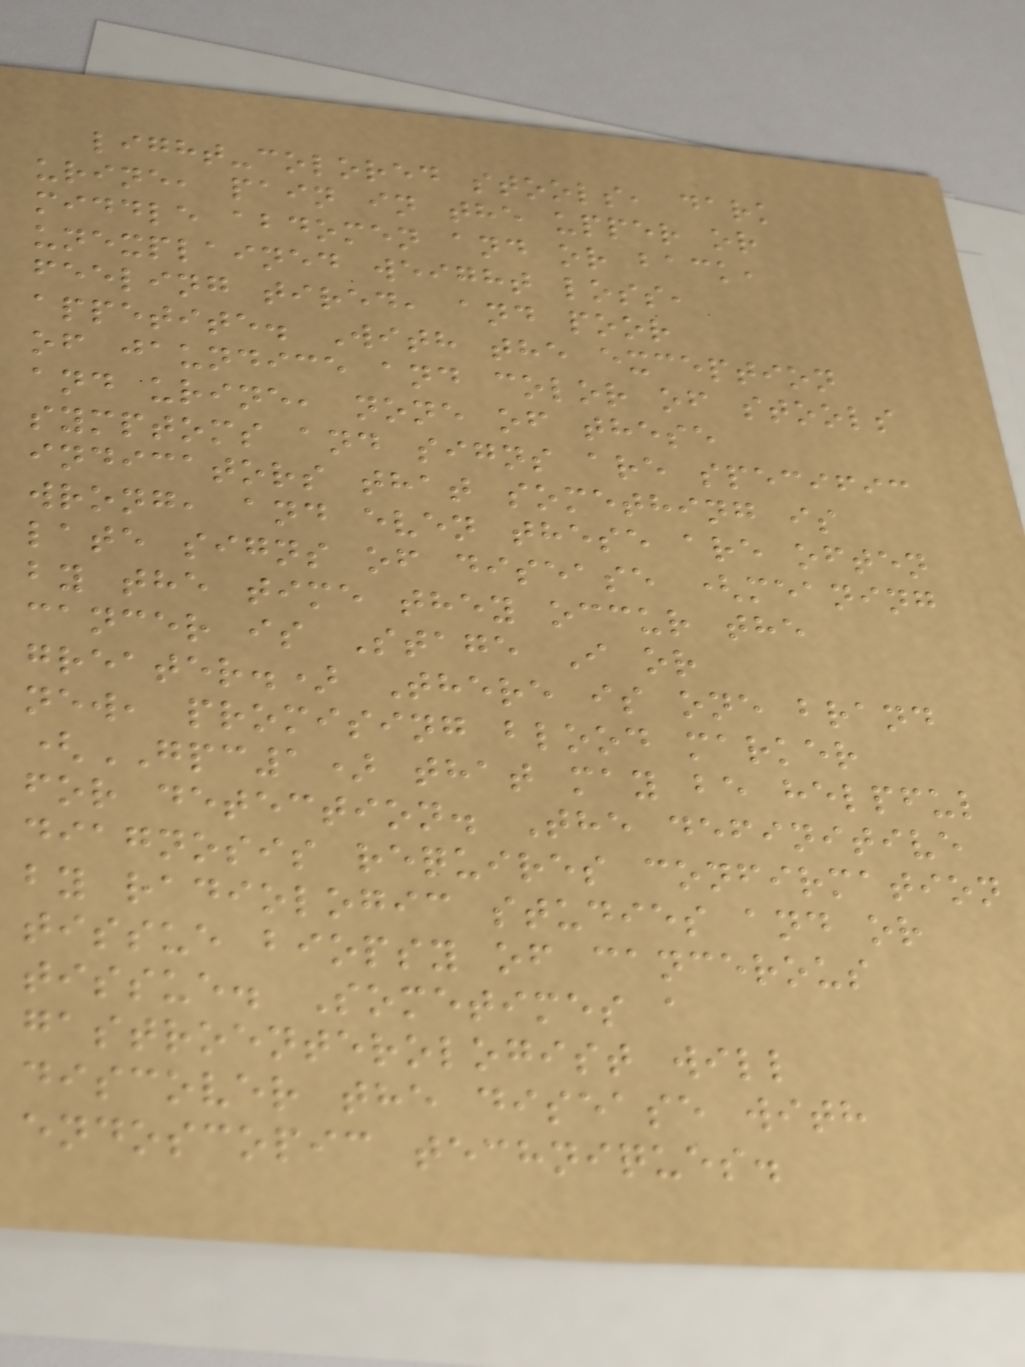light-colored stools, dark
urine, pain in the upper or
middle abdomen and or back,
unexplained weight loss,
feeling tired, and poor
appetite. With the exception
of jaundice and color of stools
and urine, none of these
symptoms and signs are specific
indicators that something is
wrong, and even these are often
late signs of disease (meaning
by the time they occur the
cancer is Stage I or
greater.) There is one brand
new, promising blood marker
(GPC1) that may be helpful
for detection. The definitive
diagnosis requires confirmation
by radiologic studies and or
tissue biopsy of cancerous
tissue. Sometimes a
gastroenterologist will
discover the disease with
endoscopic techniques.
